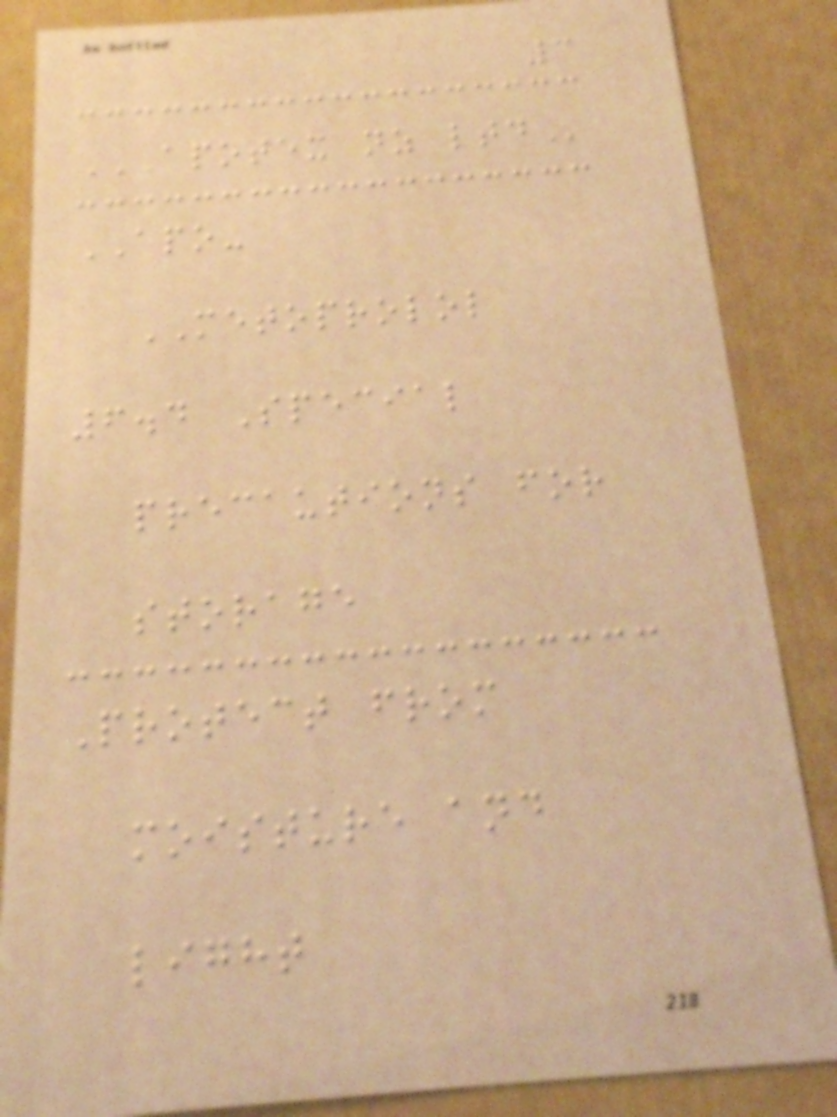3
APOTEX NZ LTD
APO-
METOPROLOL
6.4 Special
precautions for
storage
Protect from
moisture and
light
